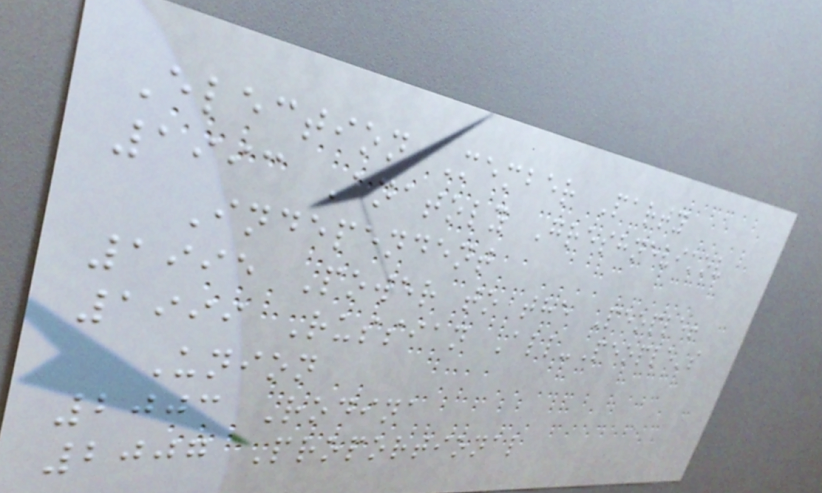Election Member Party
1993 Anatoly Greshnevikov
Independent
1995 Power to the People!
1999 Russian All-People's
Union
2003 Rodina
2007 Proportional
